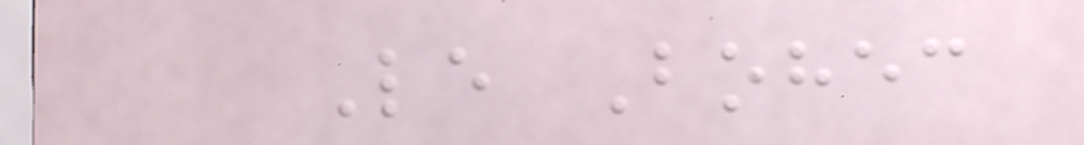Le Bohec
